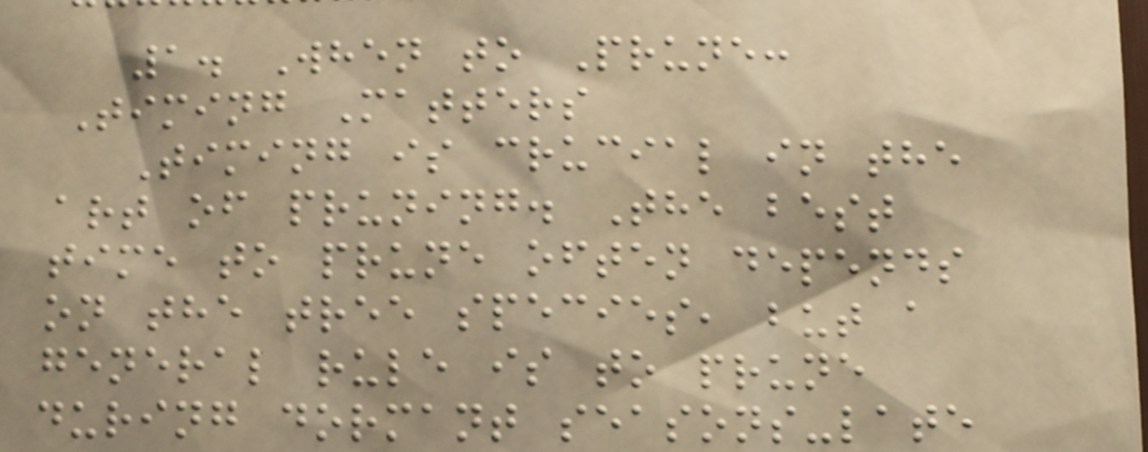1. When to Prune:
Timing Matters
Timing is crucial in the
art of pruning. The best
time to prune often depends
on the tree species, but a
general rule is to prune
during dormant seasons-late
